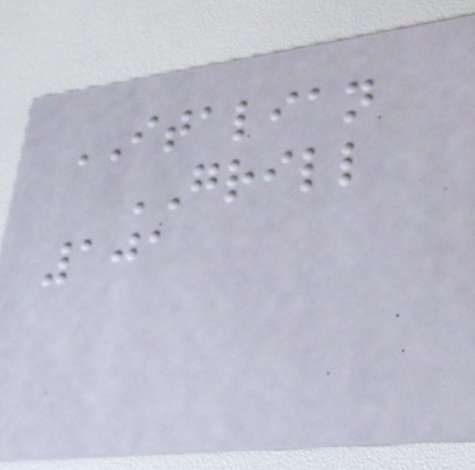ITALIAN
GRILL
101
